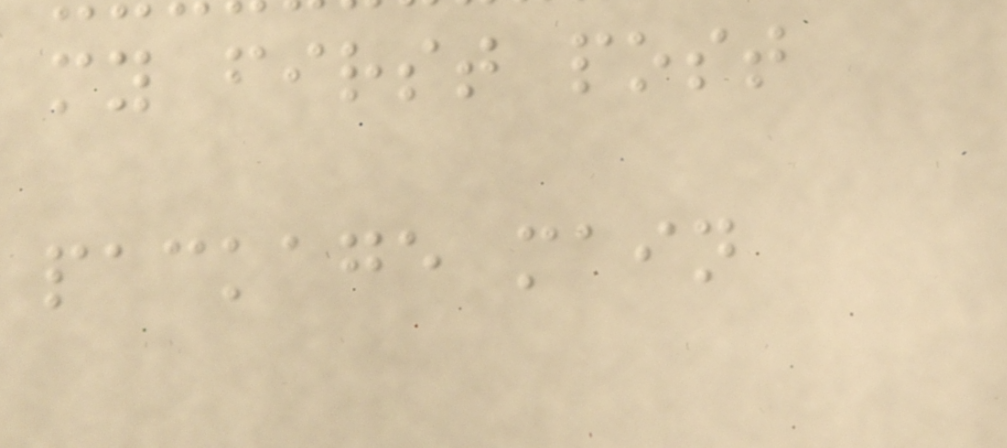my first post
package main
